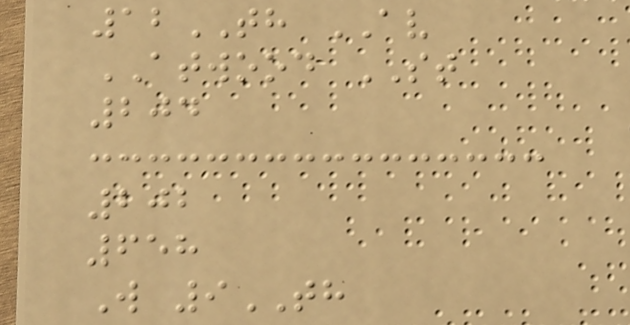12TH AV
ATWOOD ST
204
202
658
W 9TH
